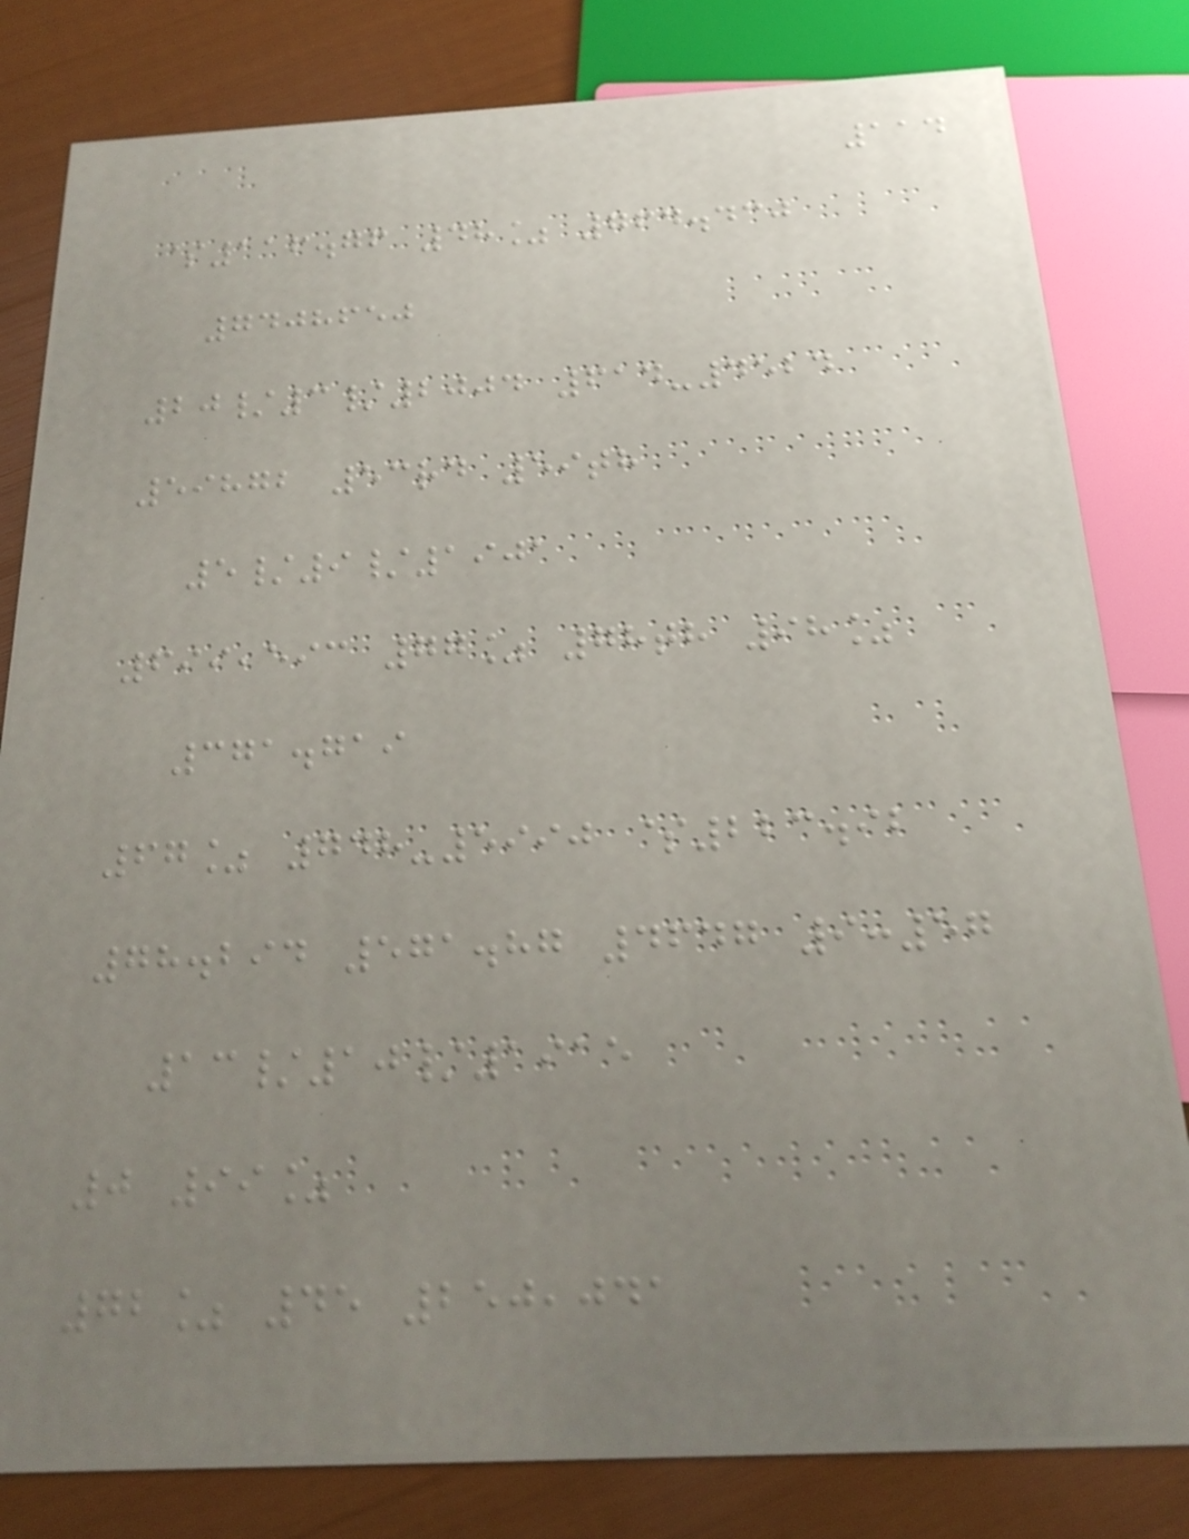114
$116.76 48% 764.430
7408650
20/3/2004 614-4524
59872 53rd 59th
5/9/1901
699,593 77% 78th 98%
371.719
67% 748-5990 $223.92
78.294 571.87 4647 9:57
13/10/1915
0 99%
72% 45 250,041
